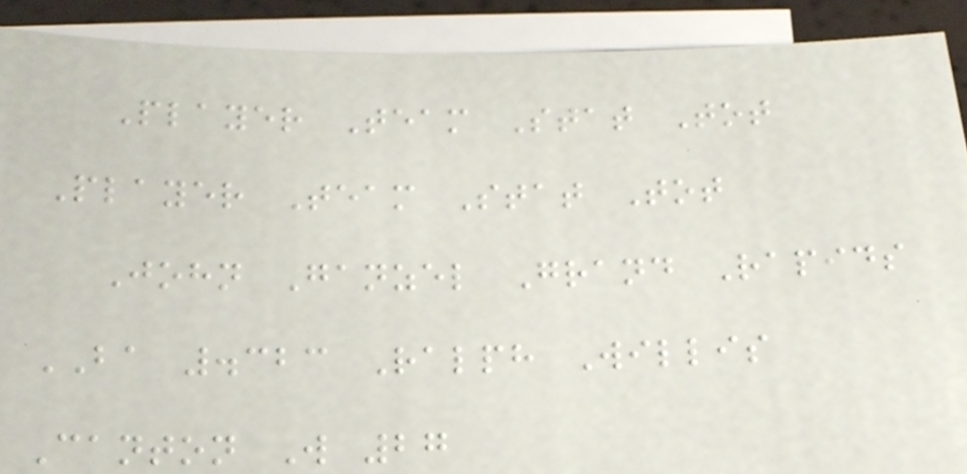Player Team Stat Tot
Player Team Stat Tot
John Ganzel Grand Rapids
BA .323 Ralph Willis
Canton W 27
